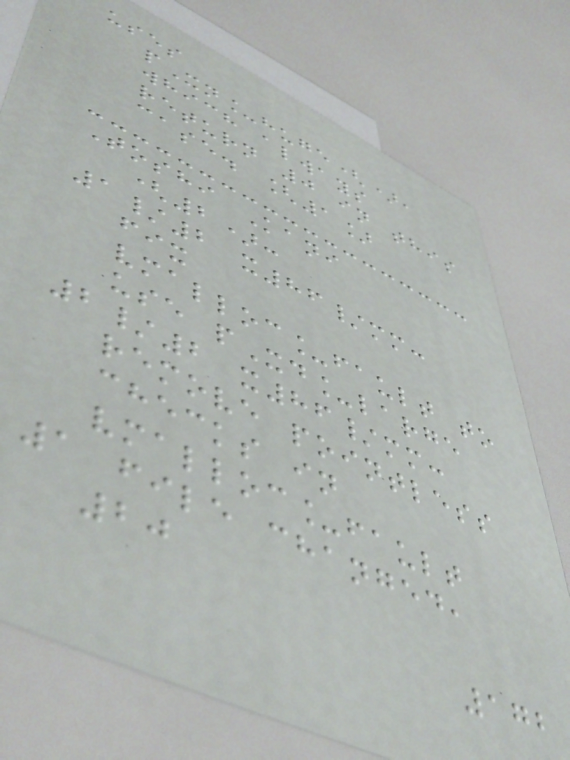uses
pXn_huge(),
which always
return 0 in this
case. [1]
Toshi Kani
(2):
1/2 x86/mm:
fix
vmalloc_fault to
use pXd_large
2/2 x86/mm:
remove pointless
checks in
vmalloc_fault
1 file changed,
20
172
